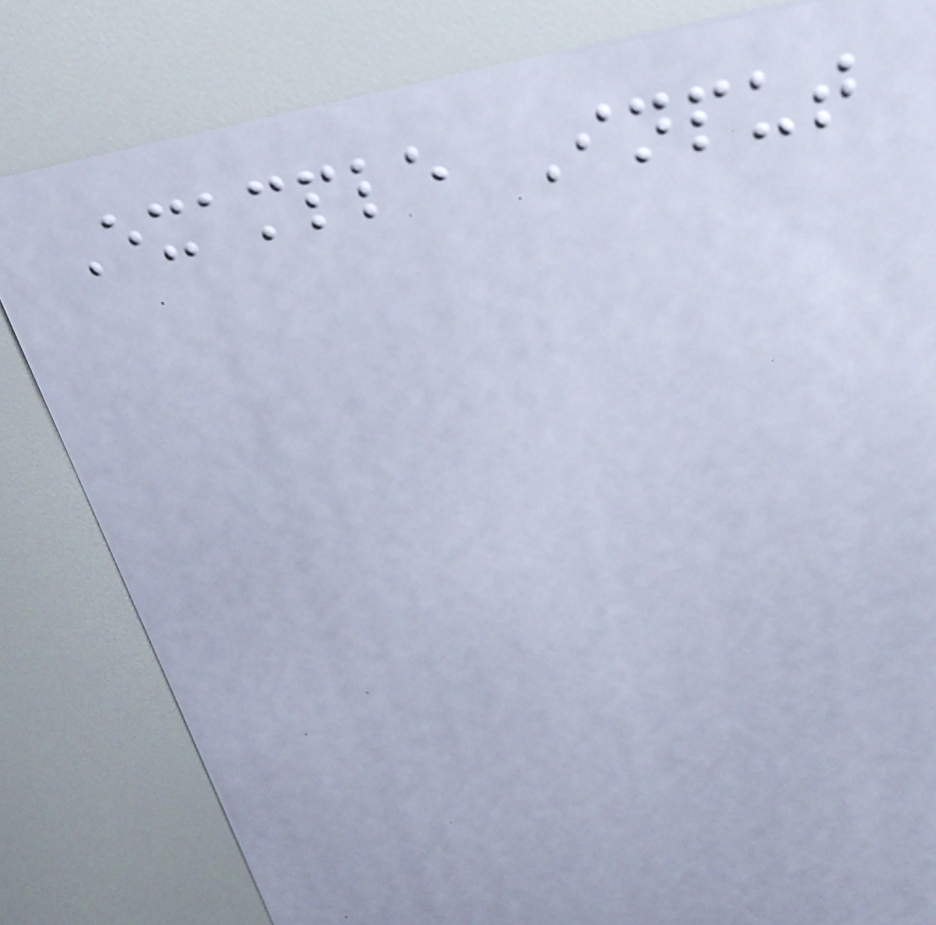Example Input
